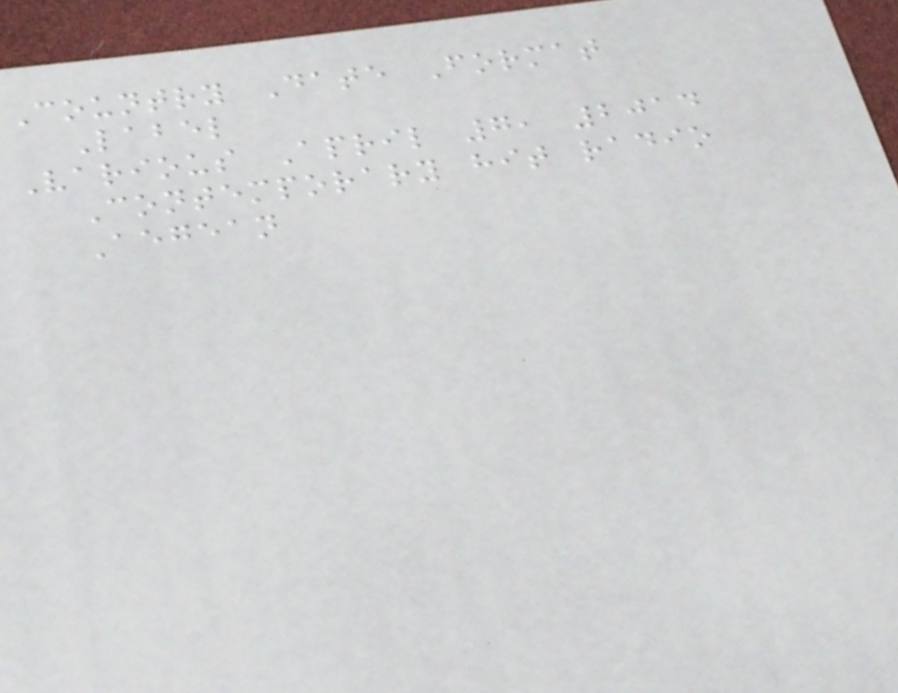Country Date Format
Label
Various April 7, 2014
Contemporary hit radio
Aegean
